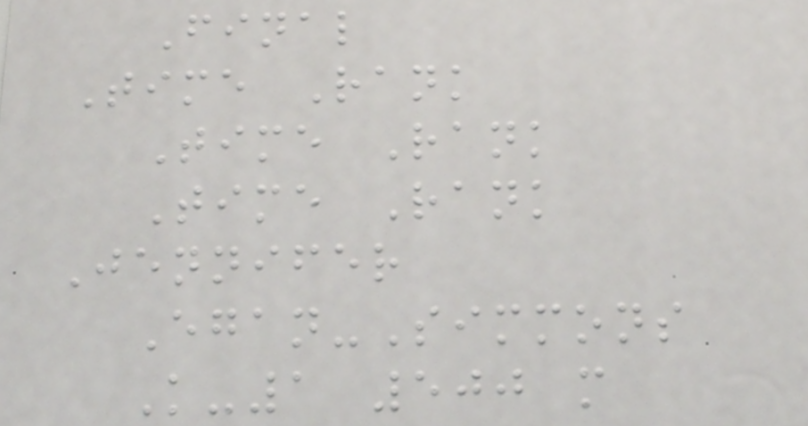Final
Time Rank
Time Rank
Time Rank
Jennifer
Egan-Simmons
K-1 500 m
